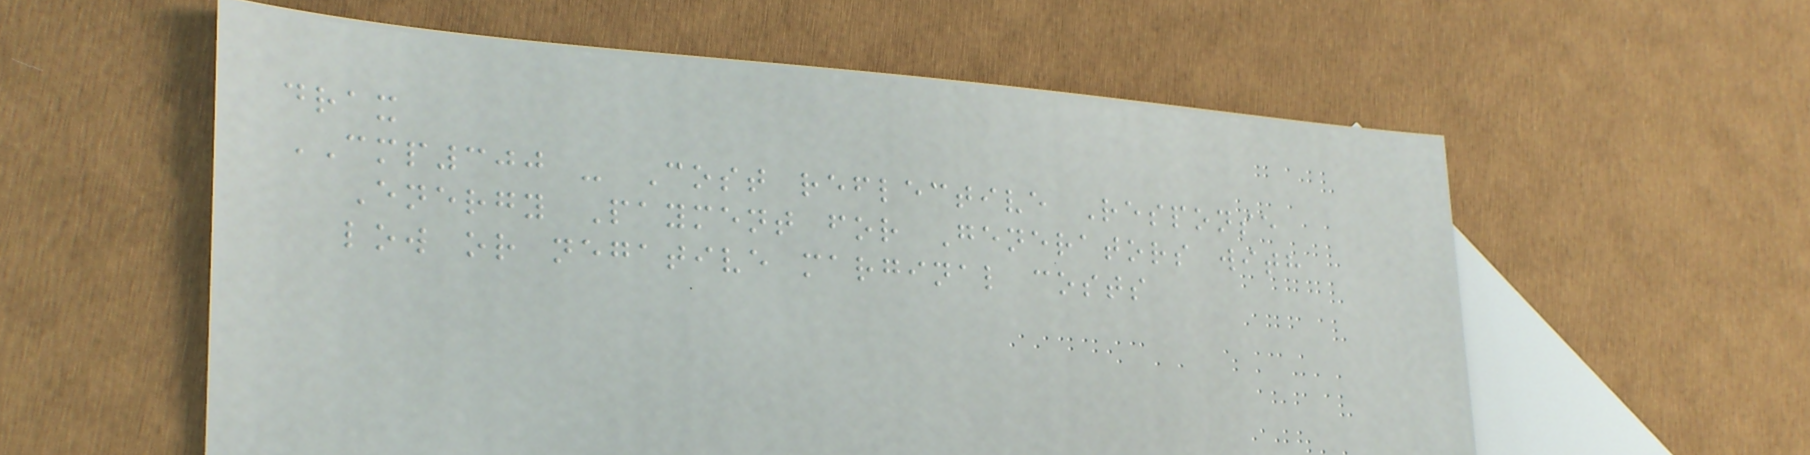drax
CMP300 - Cost reflective Response
Energy Payment for Generators with
low or negative marginal costs
